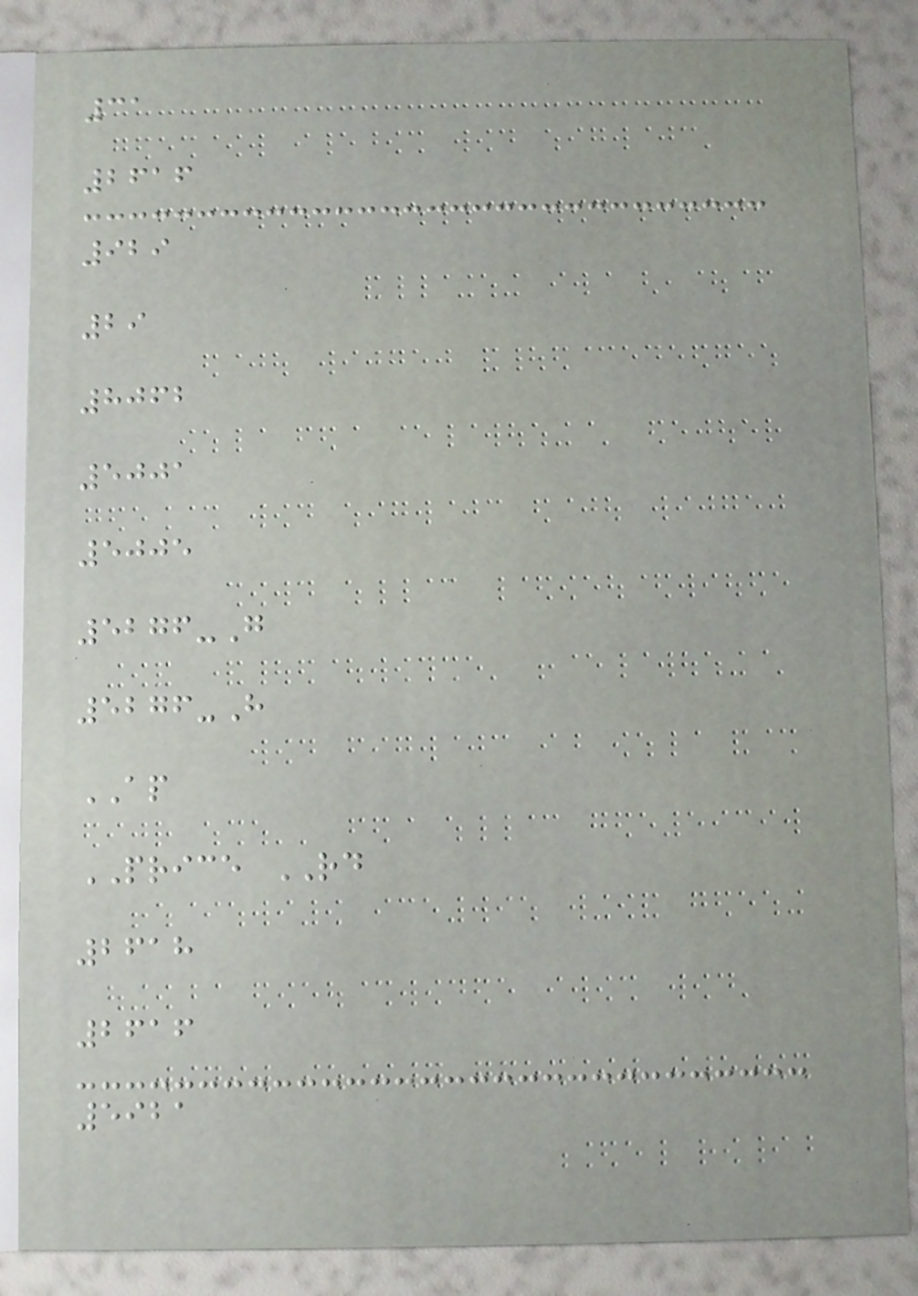31
2616
929
29
8062
5001
5005
5276-G
5276-H
AP
PRICE RD
2618
2616
5921
